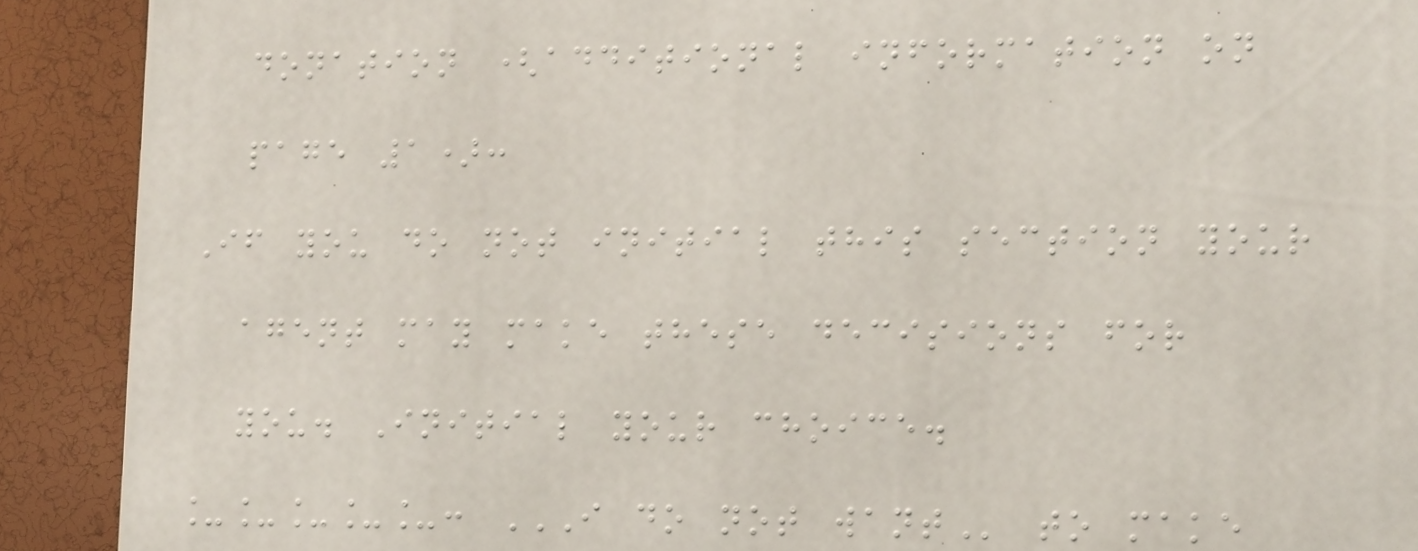donation (additional information on
page 1):
If you do not initial this section your
agent may make these decisions for
you. Initial your choice.
_____: I DO NOT WANT to make
